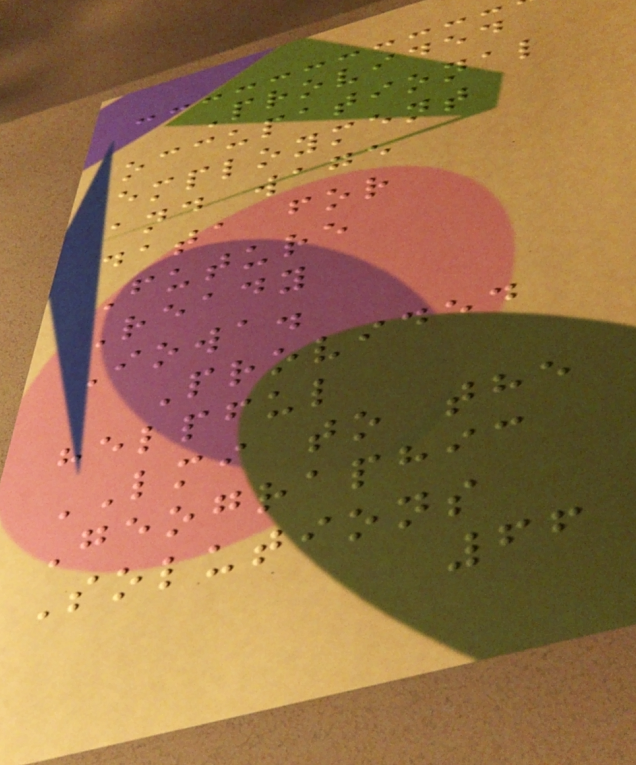Provided
occupational
employment
and wage
data for
Future
Ready
Iowa.
Provided
helpful
LMI to the
Geographic
Solutions
66
